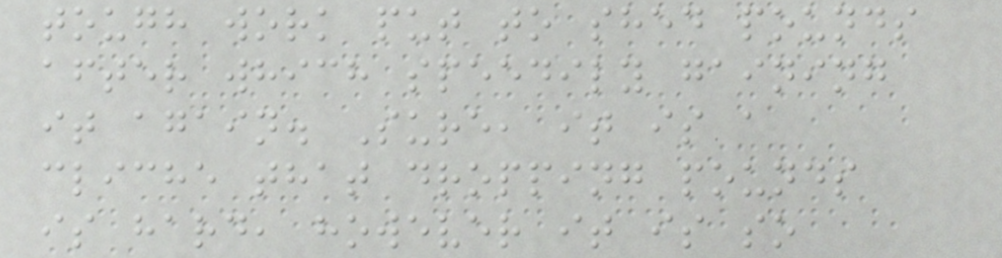tough work put to shed pounds
after which speedily gaining
it again. Sure, it is a
cliche that dropping pounds
is hard, however it is so
